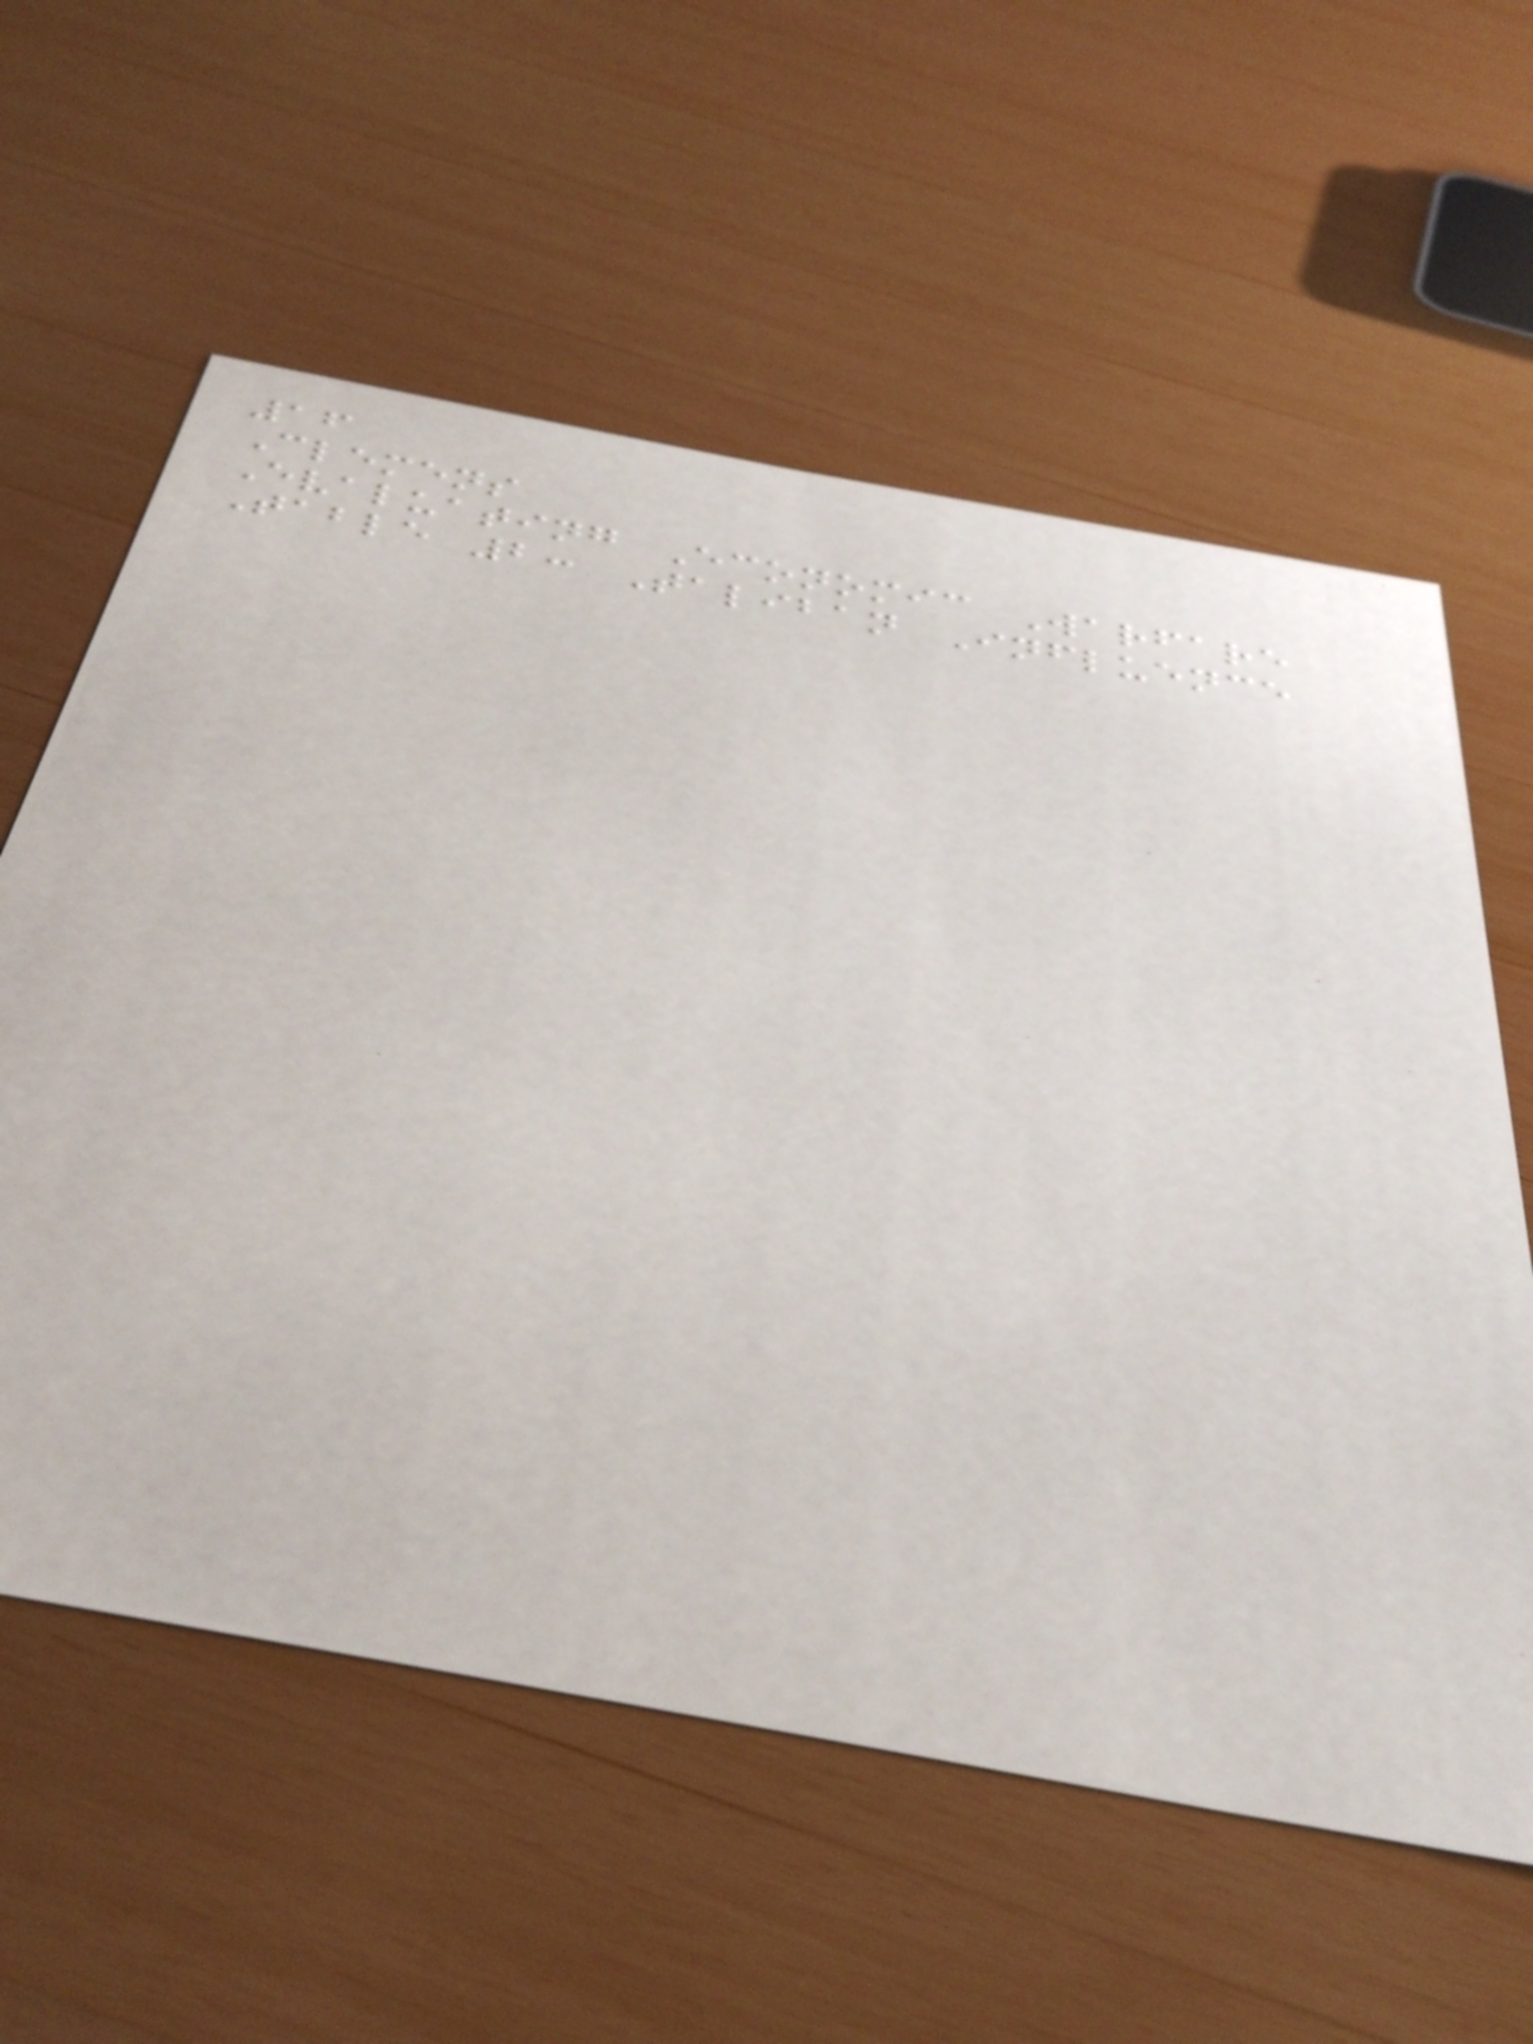16
Clemens
Evaluating Economic Warfare
Table 2: Taliban Influence
